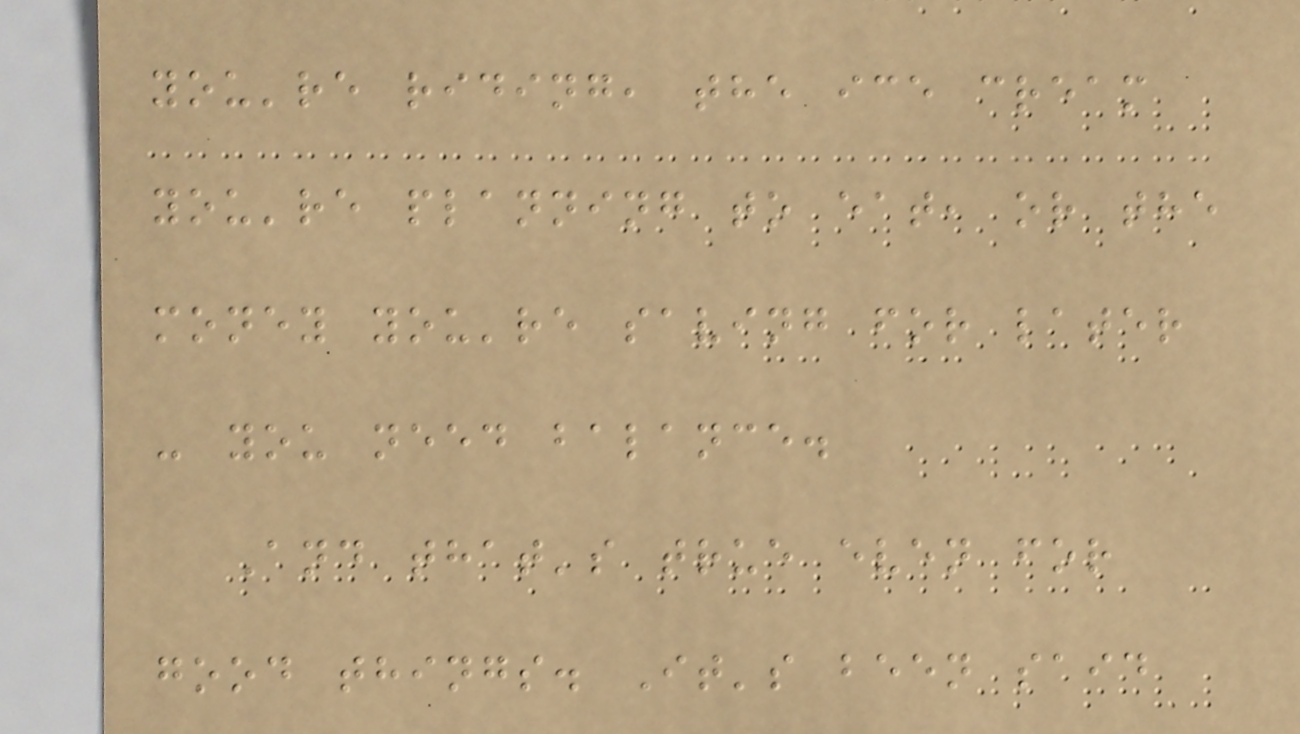you're riding, the ice cream
you're planning to eat, or the
money you're saving for later
- you need balance.
And that's true even for
good things. It's been said
